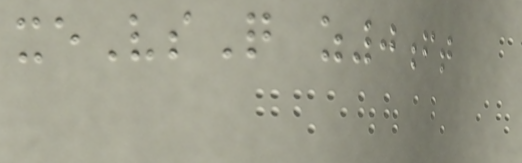xeVsQ z0ft
